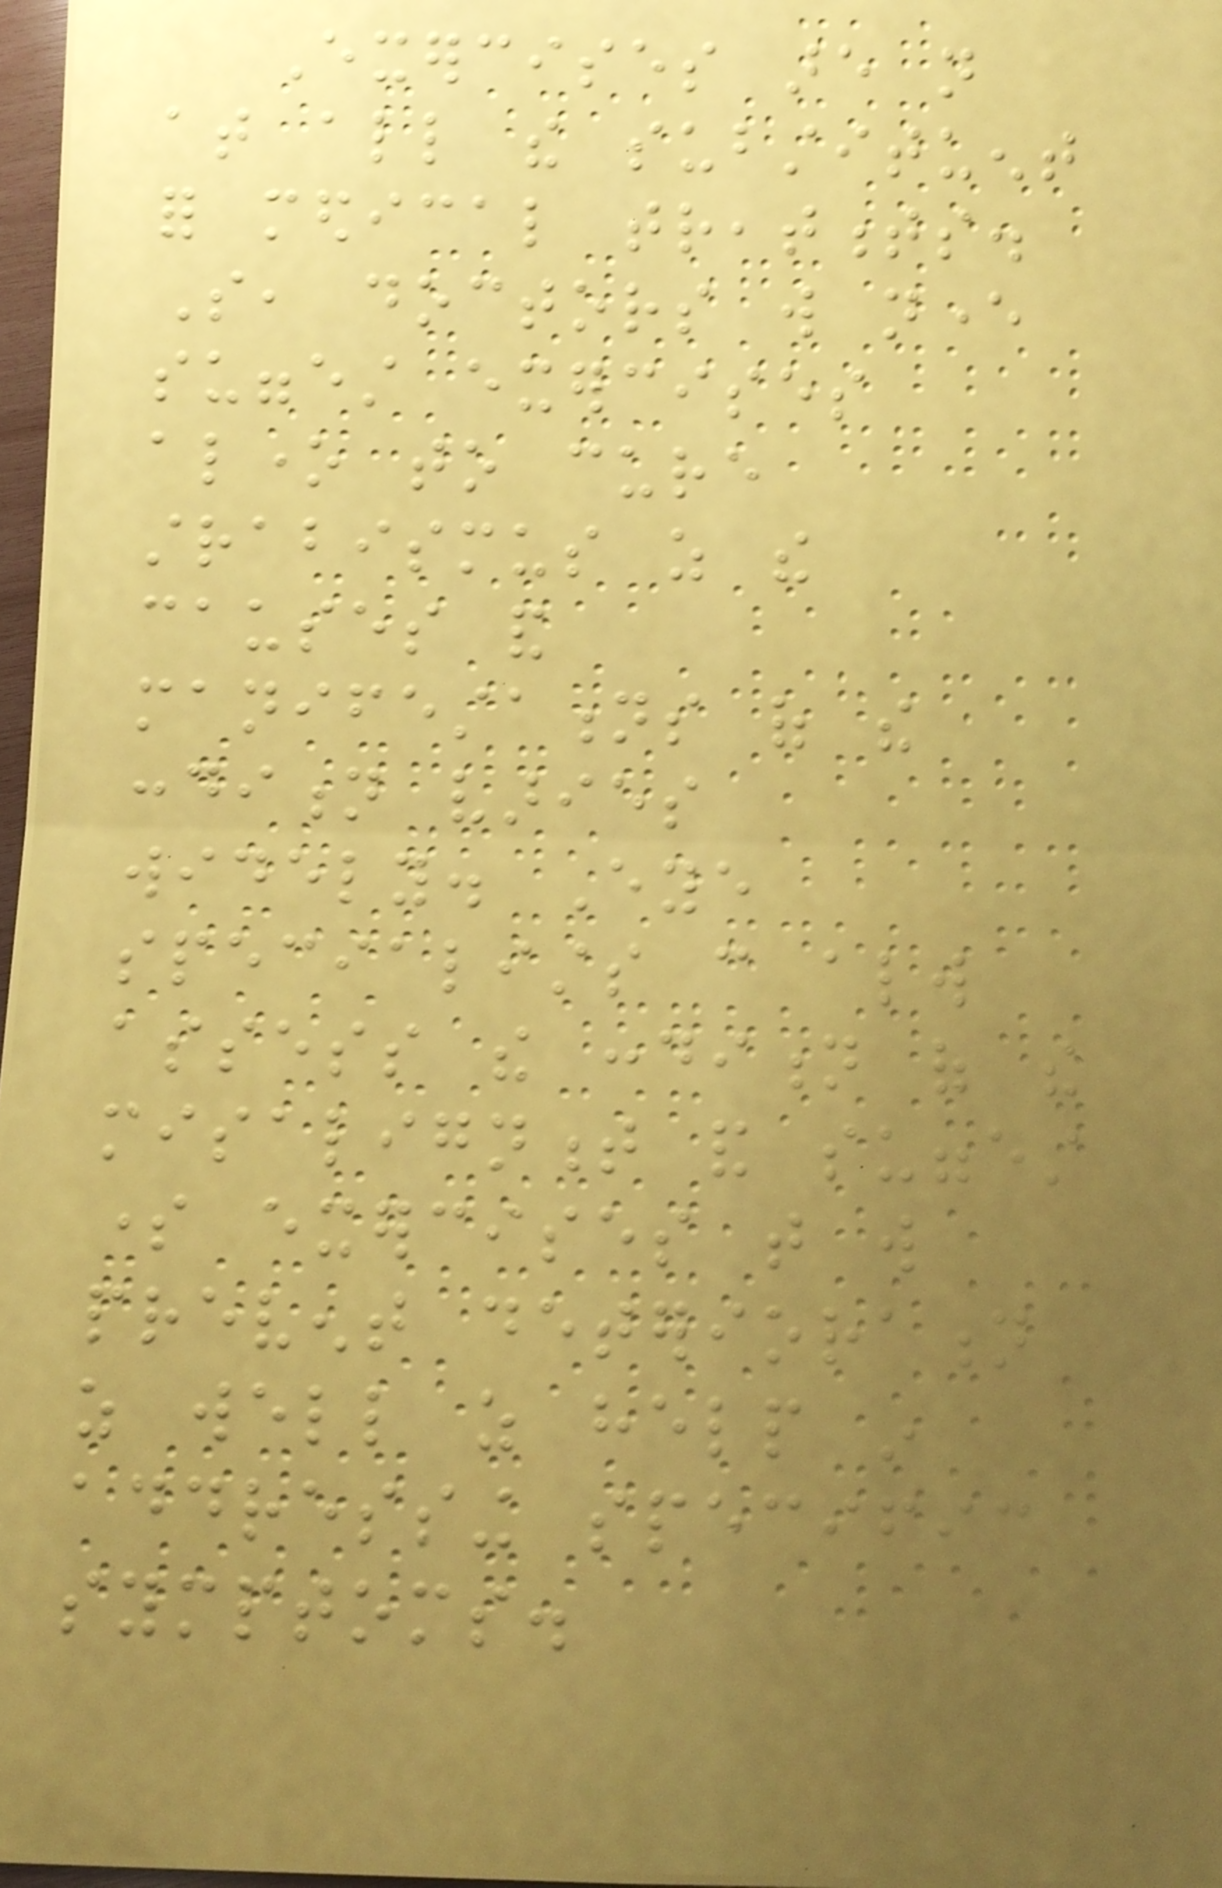Exercises are not
at all the substituent
for medical treatments.
So, doctors will never
suggest exercises
alone to cure
strabismus as the
causes and
manifestations of the
condition varies
widely. Eye
specialists can always
assess the condition of the
misalignment and suggest
some exercises that will
prevent deterioration
as well as help in
addressing specific
symptoms.
